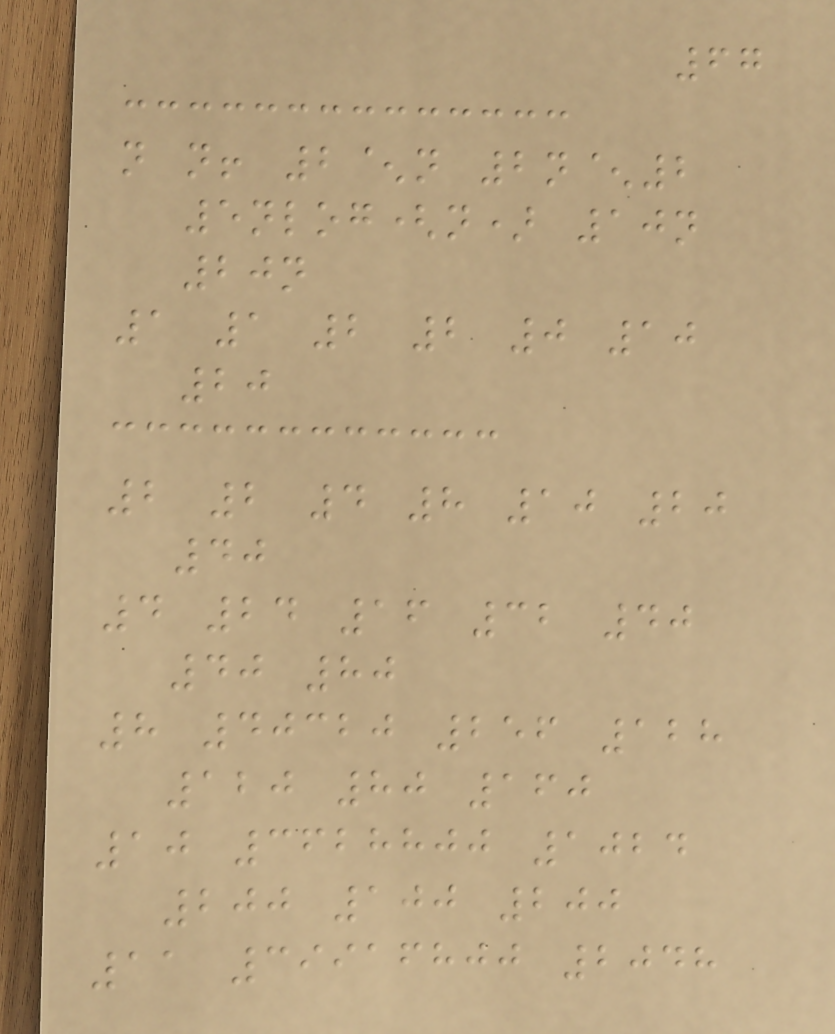67
n n! 2^n 2n^2
5nlog(n) 10n
20n
1 1 2 2 0 10
20
2 2 4 8 10 20
40
4 24 16 32 40
40 80
8 40320 256 128
120 80 160
10 3628800 1024
200 100 200
11 39916800 2048
